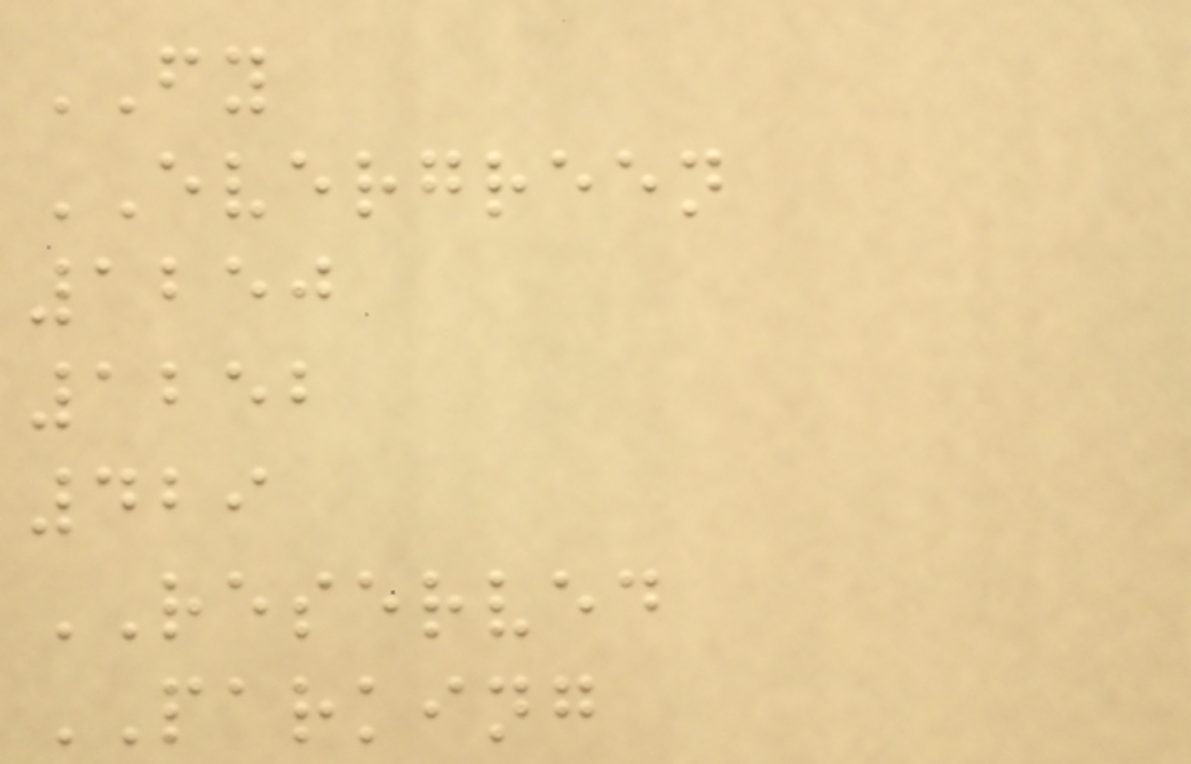FY
EVERGREEN
1250
1252
429
RESERVED
PARKING
